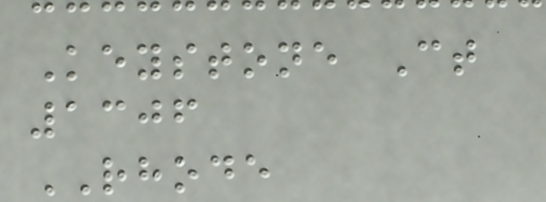Keystone Ct
1306
RHODE
